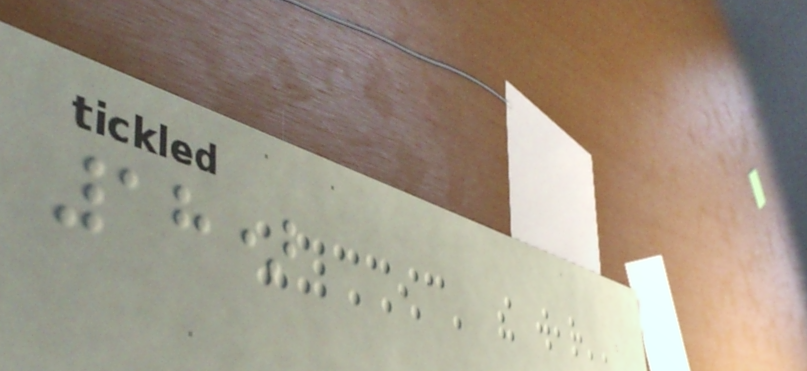18)
